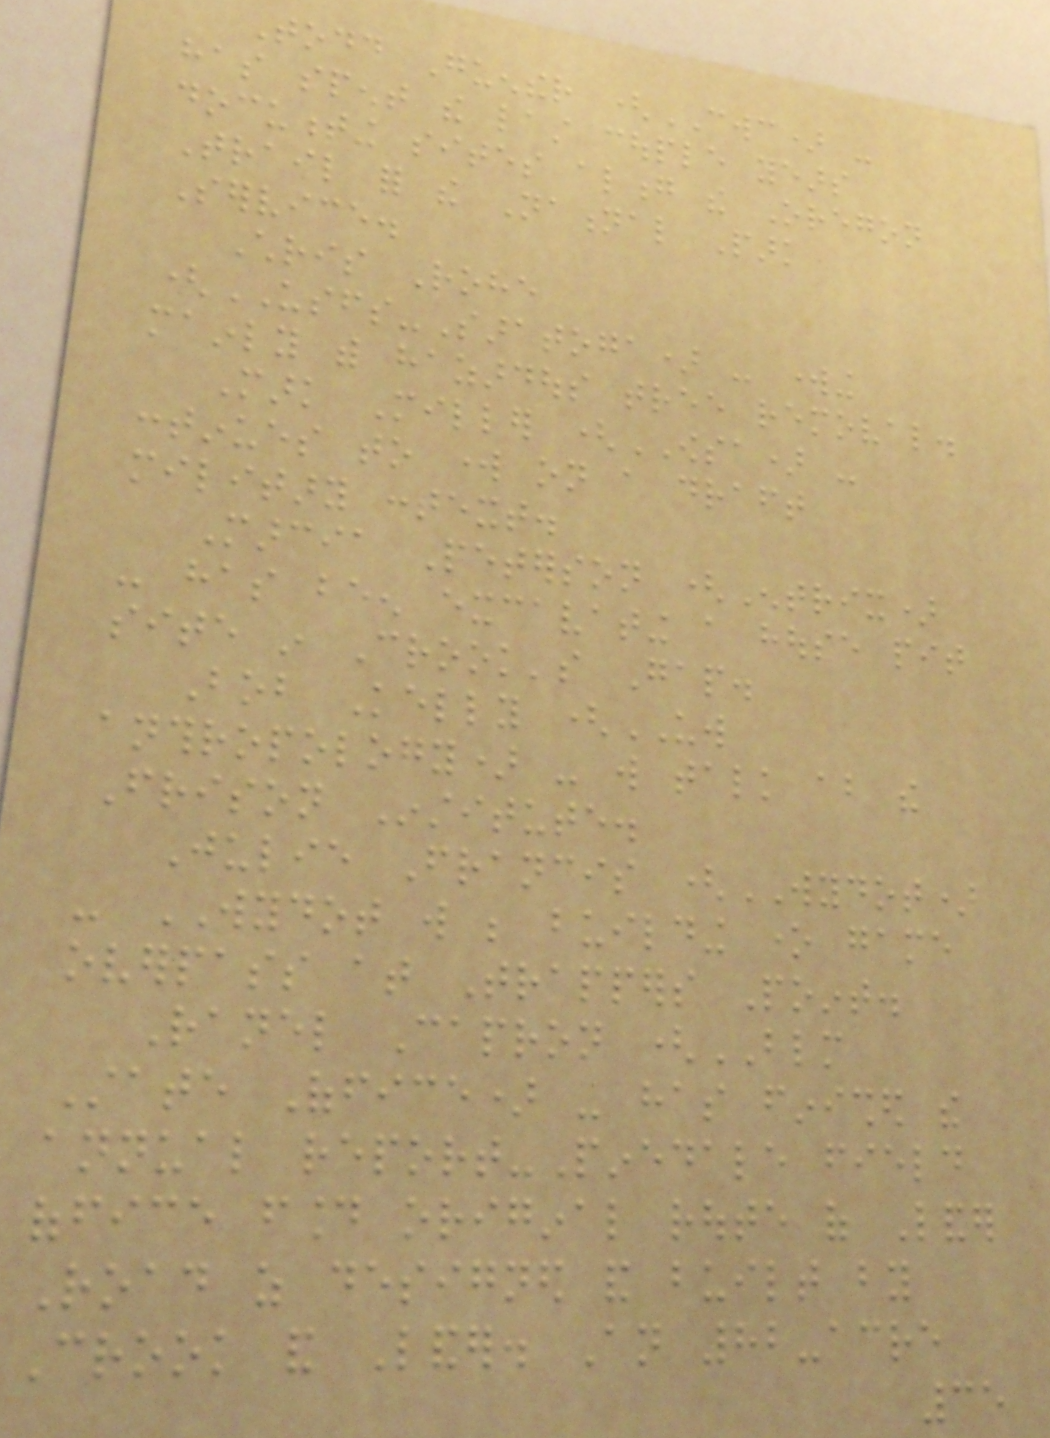Todd Guenther (CWC) -
has spent the last couple years
documenting sites along the Oregon
Trail for the National Park
Service.
Chris Rohe
(USFS-Saratoga) - working
mainly with hazardous tree removal.
Mark Miller (OWSA) -
continues to work on a draft
military context.
Marcia Peterson (Entrix)
- has been excavating a house pit
site in Crook's Gap.
Bob Kelly (UW
anthropology) - will talk about the
Frison Institute.
Julie Francis (WYDOT)
- WYDOT will be building one game
overpass at Trappers Point.
Ranel Capron (BLM
State Office) - has finished the
annual report-Pinedale field
office found original route of Lander
Road as designed and built by
Crook and Lander. An 82-acre
35
